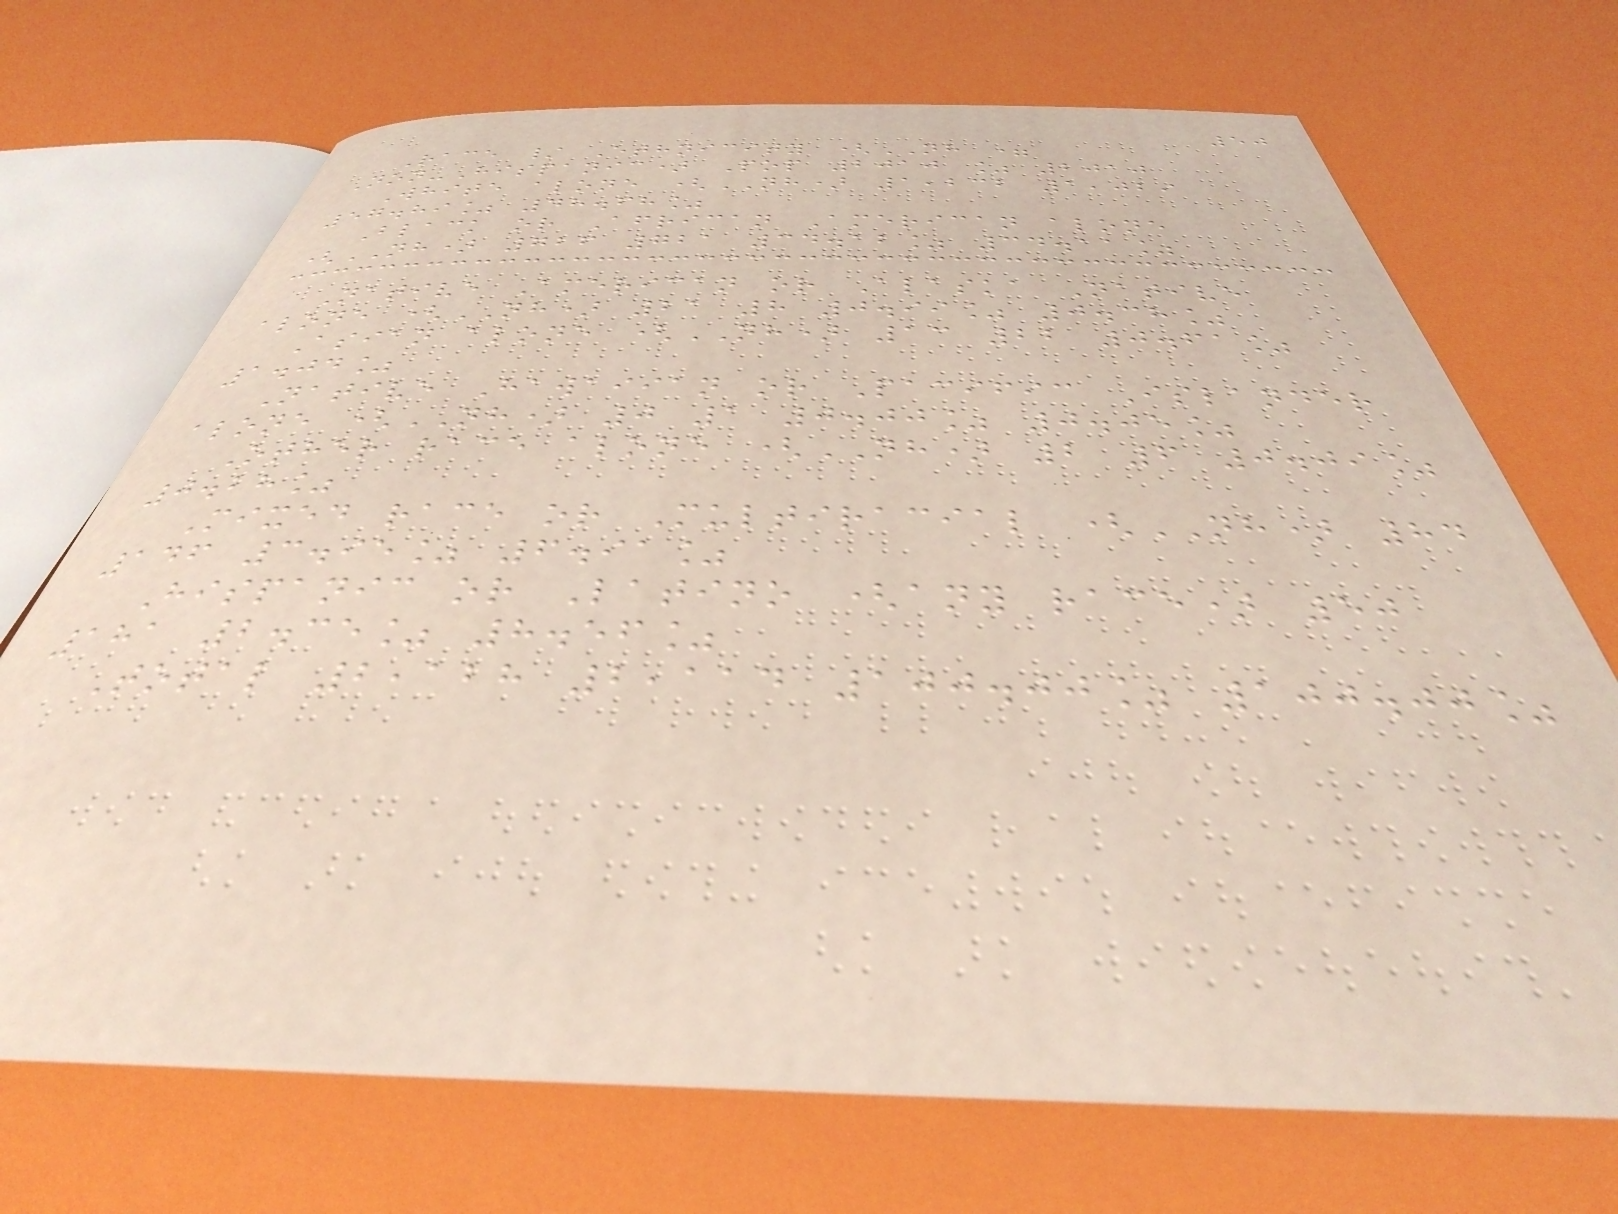50
Race / Ethnicity (NH =
Non-Hispanic) Pop 2010 % 2010
White alone (NH) 1,232 1,029
57.89% 48.68%
Black or African American alone
(NH) 726 721 34.12% 34.11%
Native American or Alaska Native
alone (NH) 21 8 0.99% 0.38%
Asian alone (NH) 13 22 0.61%
1.04%
Native Hawaiian or Pacific Islander
alone (NH) 0 1 0.00% 0.05%
Other race alone (NH) 2 6 0.09%
0.28%
Mixed race or Multiracial (NH) 84
146 3.95% 6.91%
Hispanic or Latino (any race) 50
181 2.35% 8.56%
Total 2,128 2,114 100.00% 100.00%
